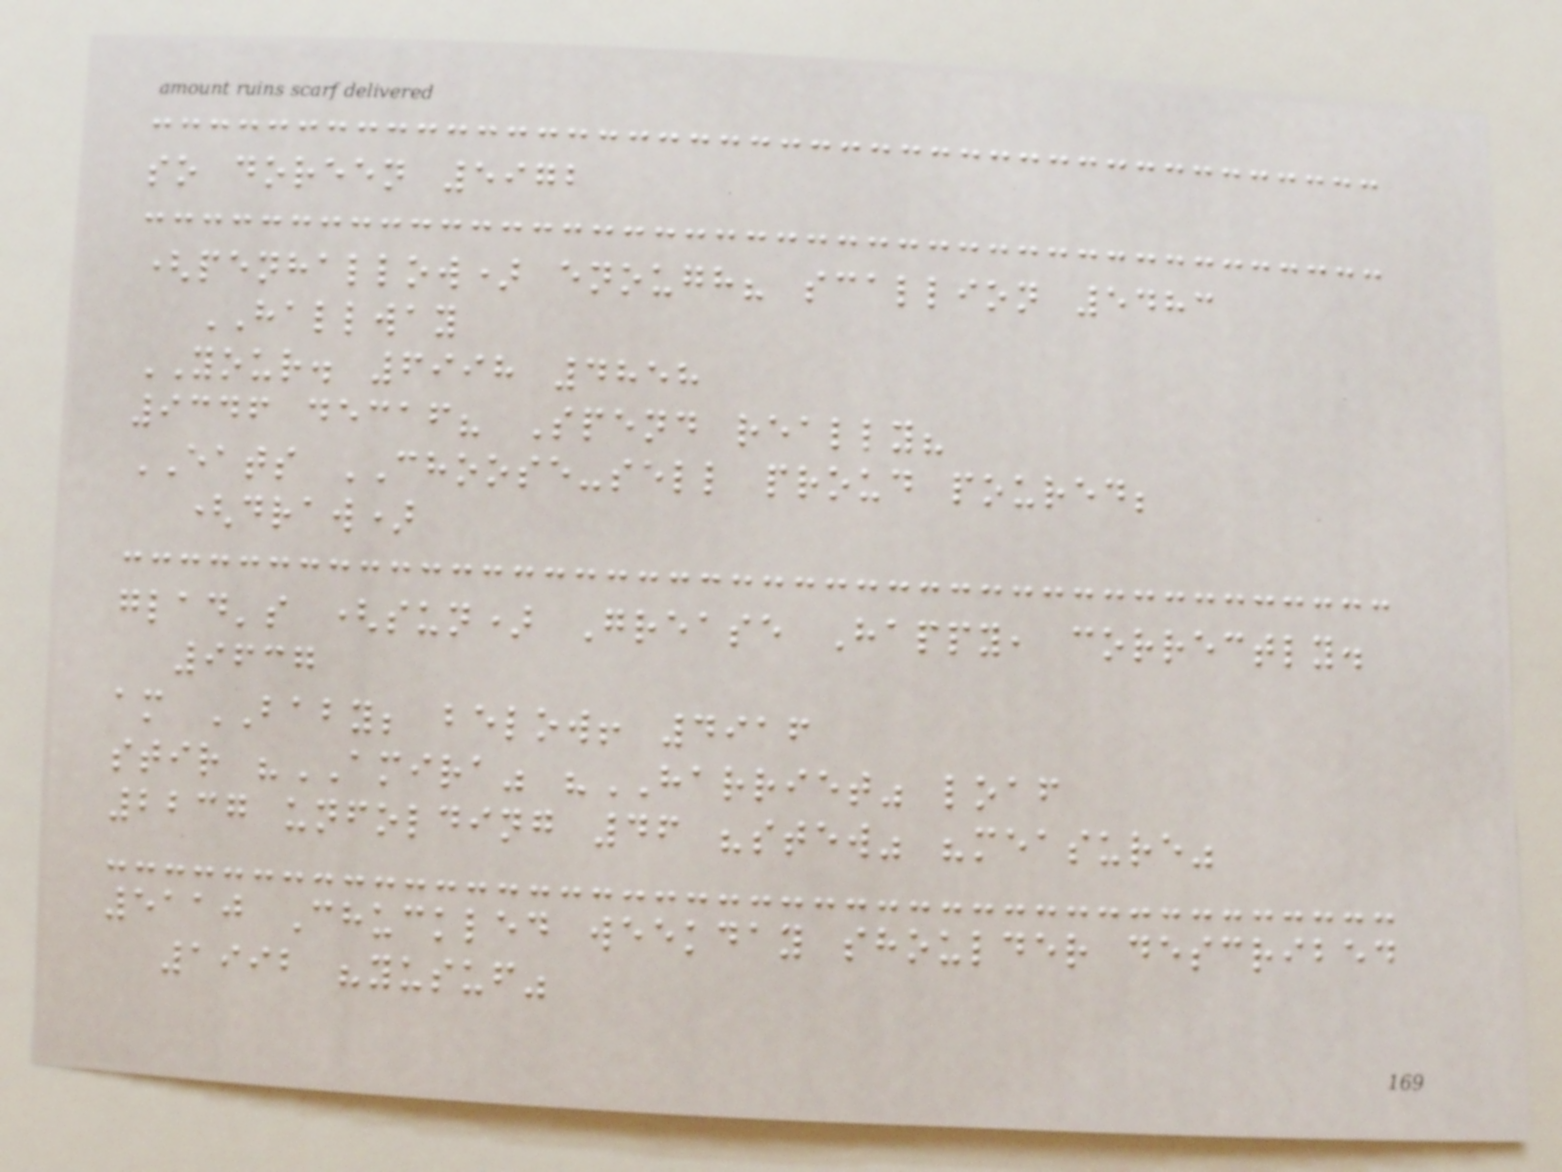so doreen 5972
(penhallow) enough? scallion 5483
HALLWAY
YOUR. 6998 4858
9346 decaf? Spend really?
EATS CHOOSE-sell proud poured;
(draw)
glad's (sun) Grease Happy, correctly.
9637
am BABY; below! 4916
stir "AMIRA" "HARRIET" loaf
2237 unfolding 46 "stew" "measure"
5110 Chuckled weekday shoulder described
1992 "yusuf"
